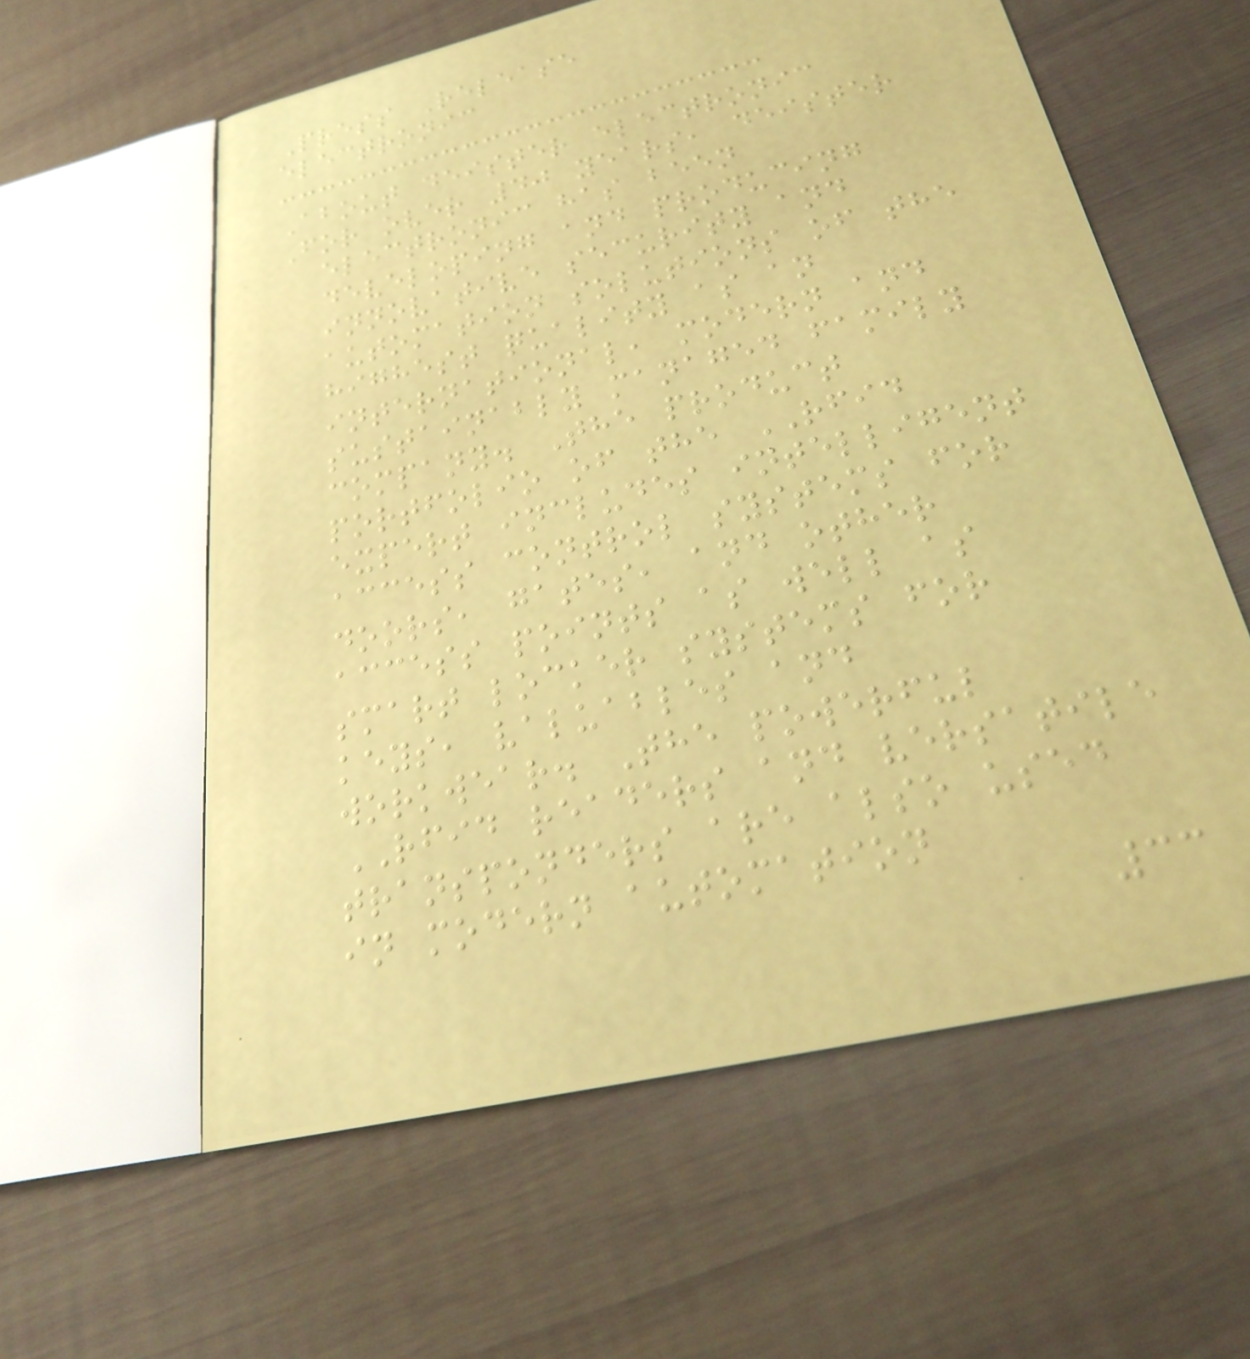Press Release
electronic
About deister electronic
For over 40 years, deister
electronic has been
developing and producing
innovative security and
automation solutions of the
highest quality as an
international, modern and
sustainably managed family
company. The product
portfolio of the RFID
expert includes intelligent
access control systems for
doors, gates, and other
access points as well as
smart locker systems for
keys, valuables and
workwear. The powerful
RFID readers and versatile
transponders are also used
in modern automation
33
